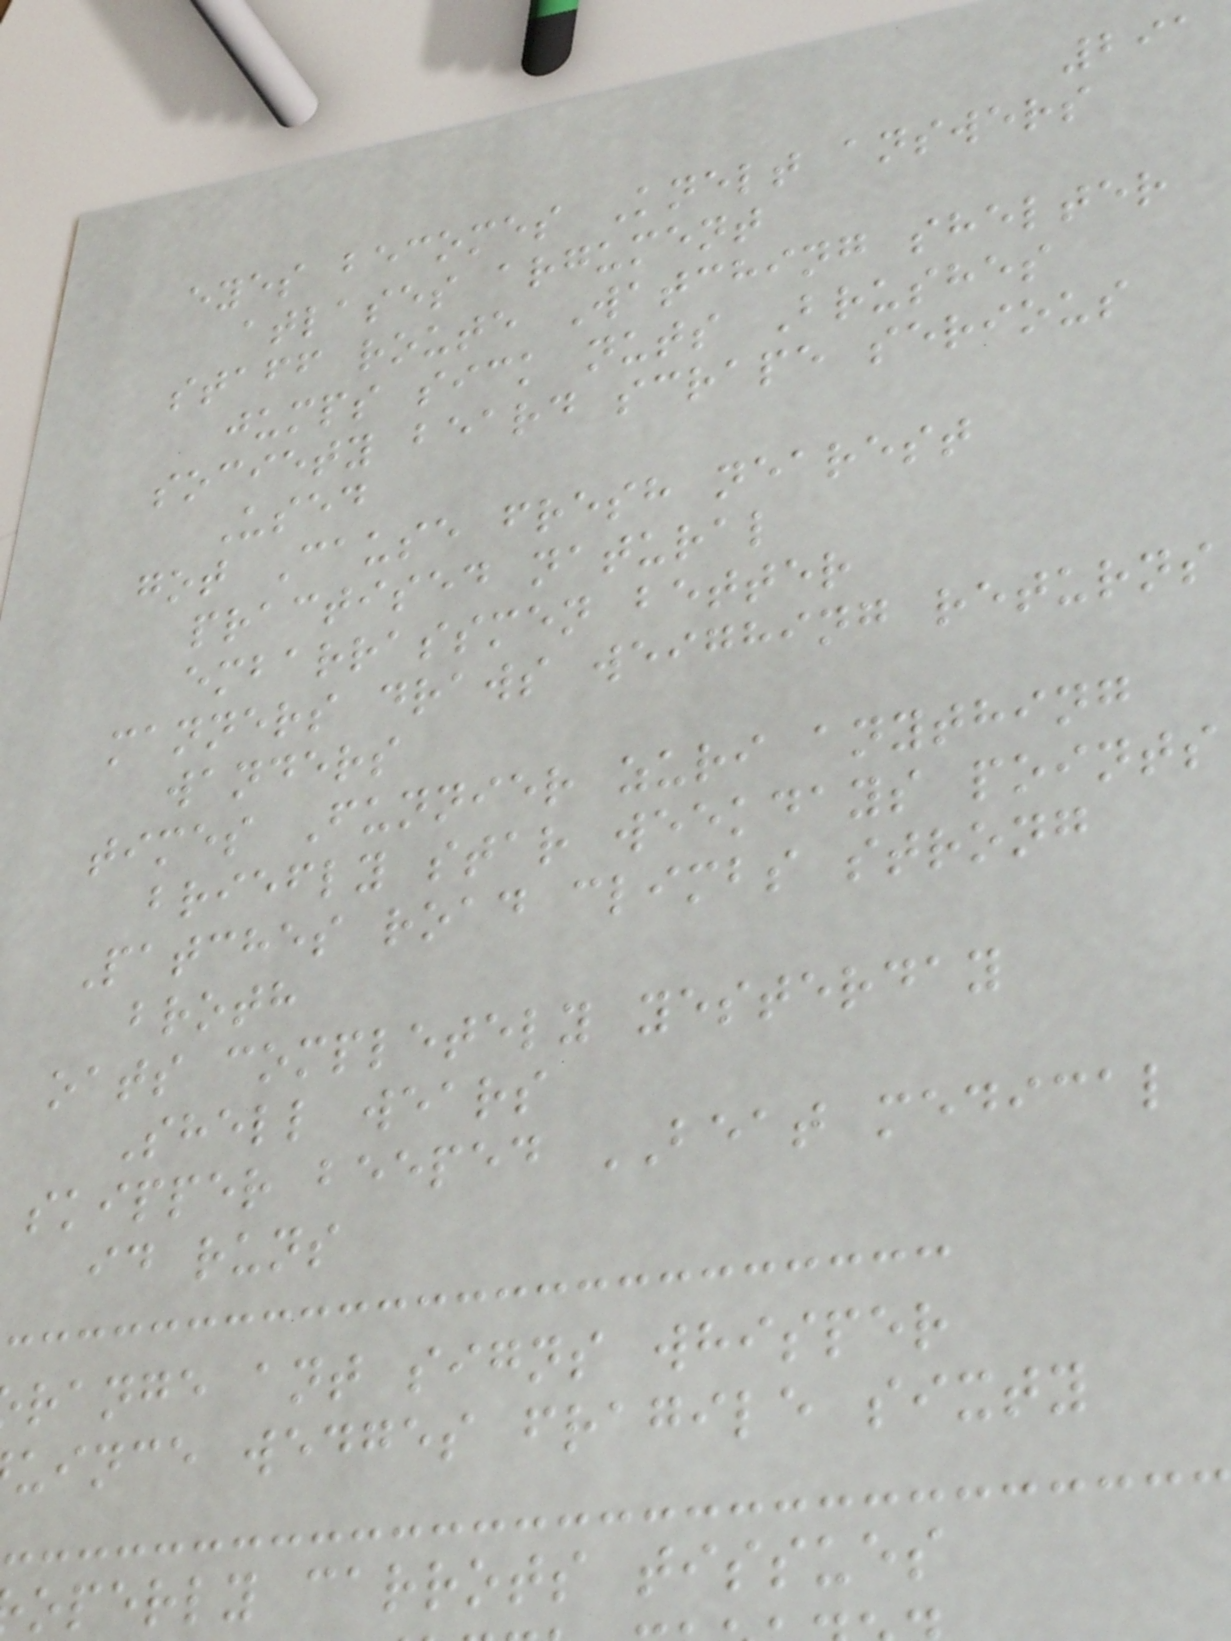291
eyes becomes Knelt answers
atlases argument
staff route Watching shelter
jumps sick nuts Brushes
society beard scrape serious
Used
got Cause fresh nearest
practised natural
embarrassmen better
manners draws weighing returns
wanders
times Funnier zuri anything
briefly star weekdays points
Patches road climbs strong
broth
oats completely yesterday
Shell wears
skipper beeped BEAT medical
id runs
range ant signs whisper
uince wedges fragile sixty
operly carrots tissues
